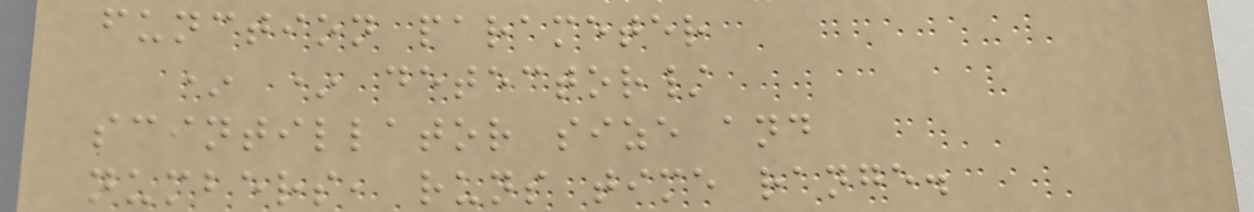function parameter
* * detector/
scintillator size and
numbers, runs time range.
